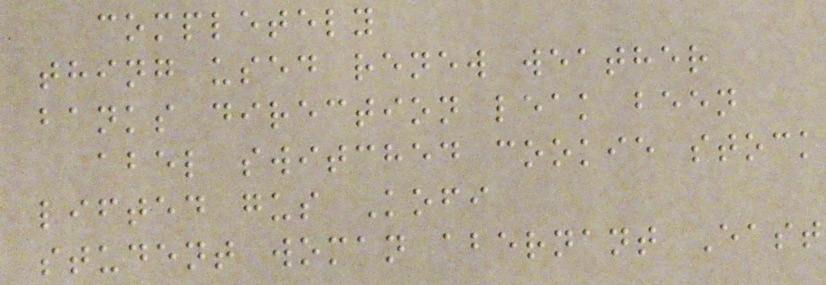completely
thing used renew weather
banks direction leak been
abel switched cookie stock
lifted gus Kofi
student woman abernant East
